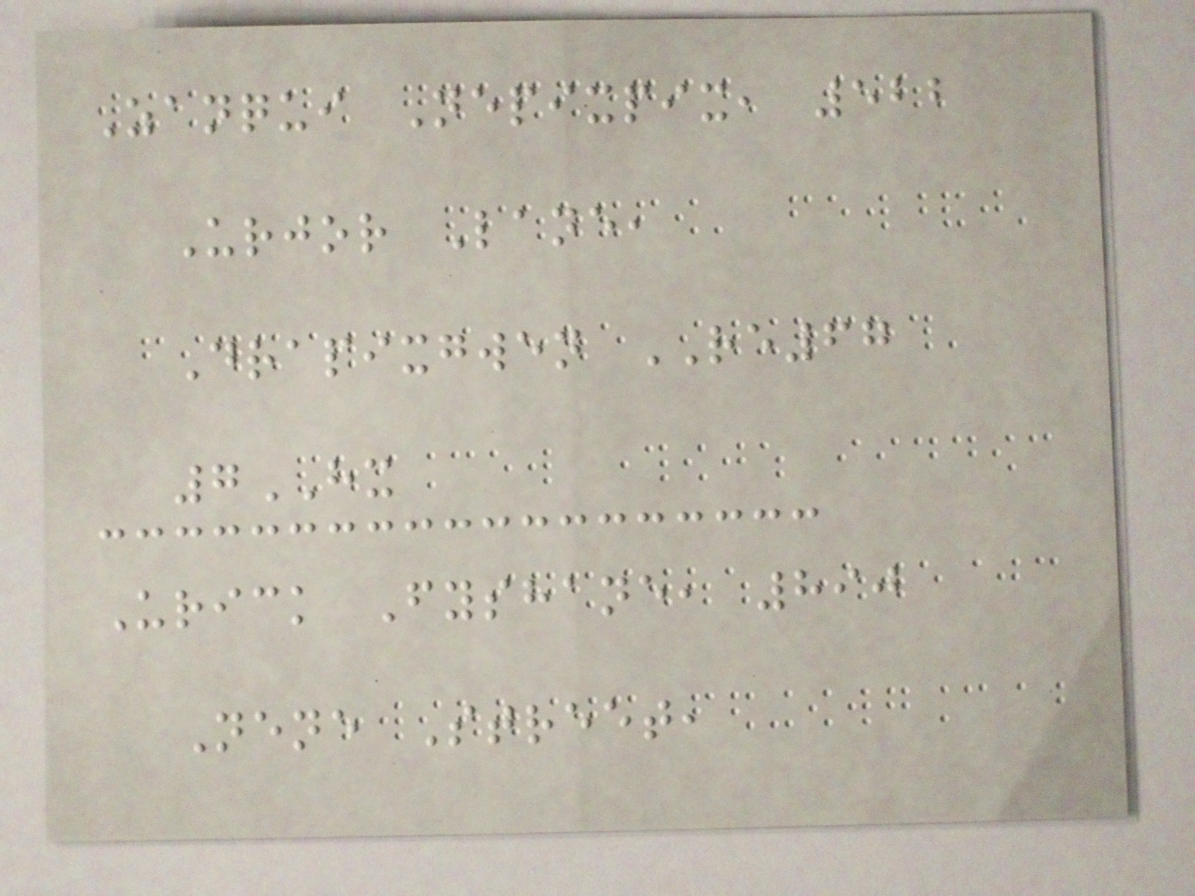Zanqui Nepixpix, 522
Urjor Lane,
Drapixgwen RE67
7HX
Urick Fyshane, 890
Nene Street,
